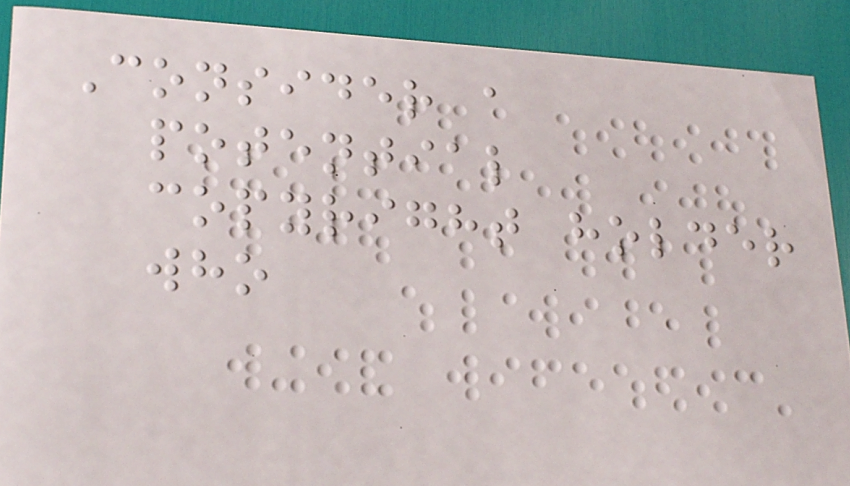Consider a
potential
copyright holder
who
